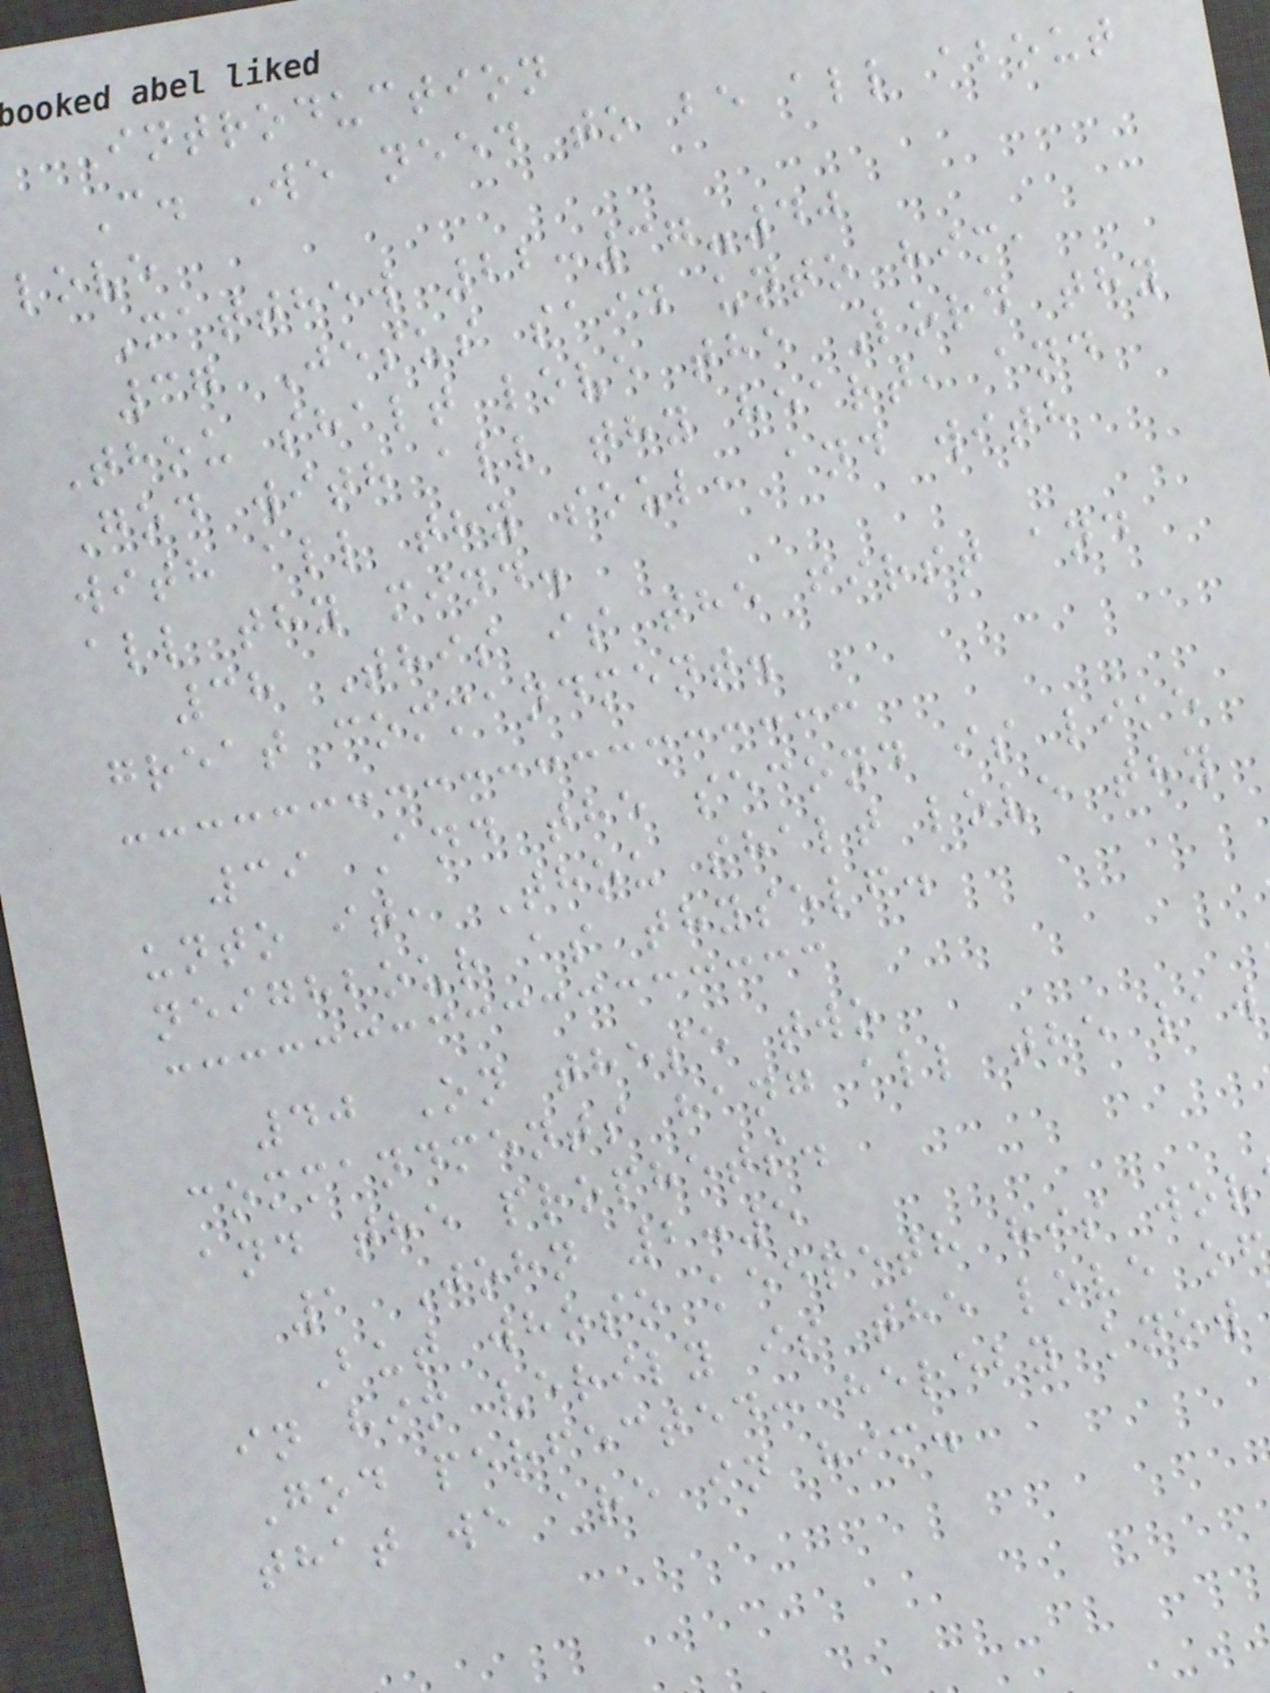Introduction
C. We need to be all about
love
Matthew 22:37-40
37 Jesus said unto him,
Thou shalt love the Lord thy
God with all thy heart, and
with all thy soul, and with
all thy mind.
38 This is the first and
great commandment.
39 And the second is like
unto it, Thou shalt love thy
neighbour as thyself.
40 On these two
commandments hang all the law
and the prophets.
1 John 2:5
But whoso keepeth his wor
in him verily is the love of
God perfected: hereby know
that we are in him.
